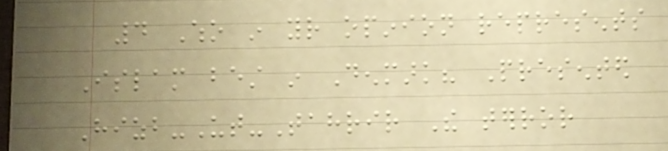4 Who in your opinion represents
Islam best in Denmark? Presented
Hizb-Ut-Tahrir The terror
